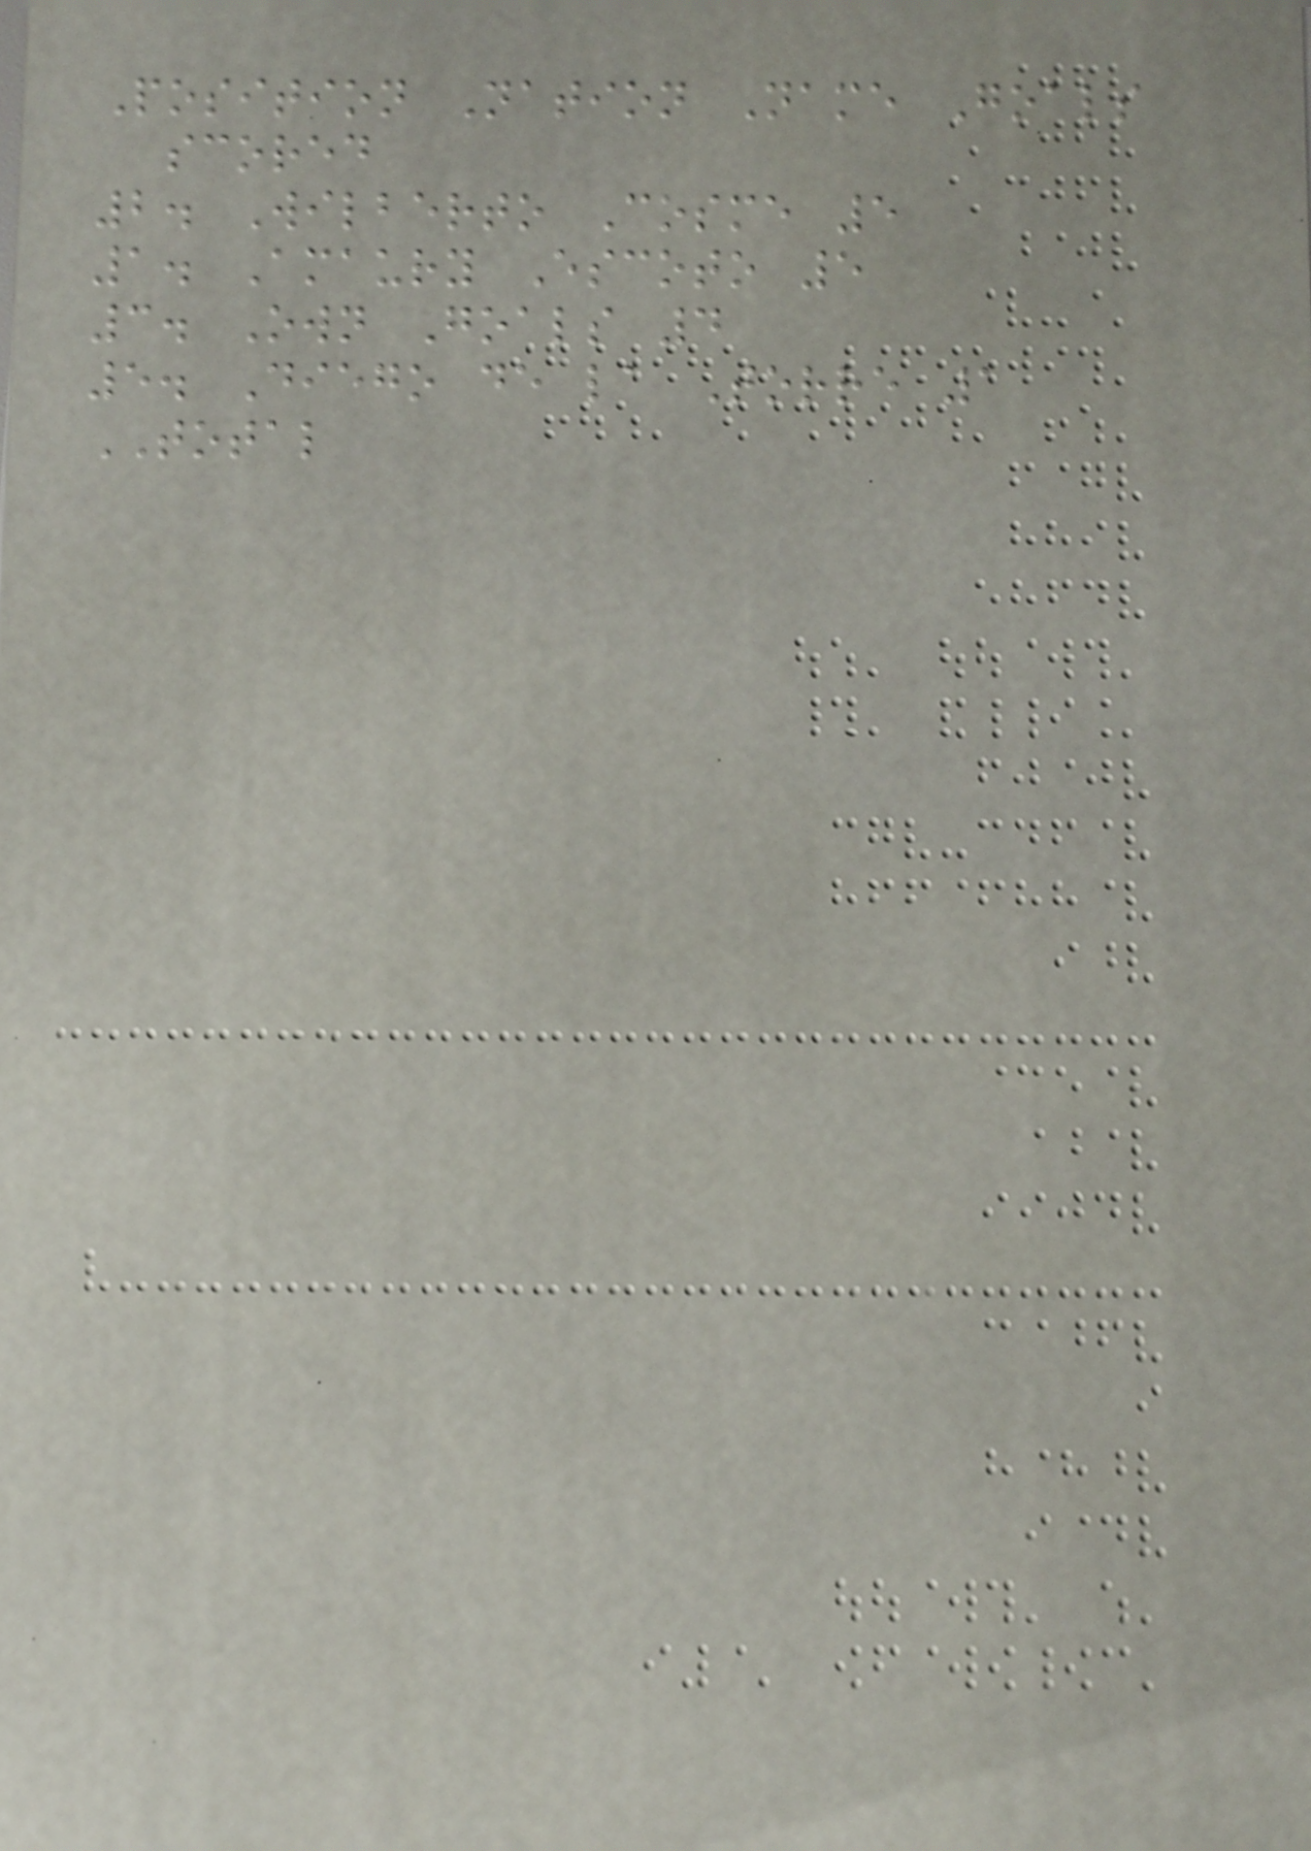Position Nation Name Goals
scored
2. Wilberto Cosme 5
1. Amaury Escoto 5
3. Own Goals 4
5. Diego de la Torre 1
TOTAL
